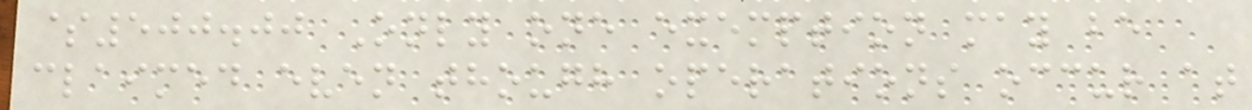$500.00 Only one exemption may be
claimed even though operations occur at
